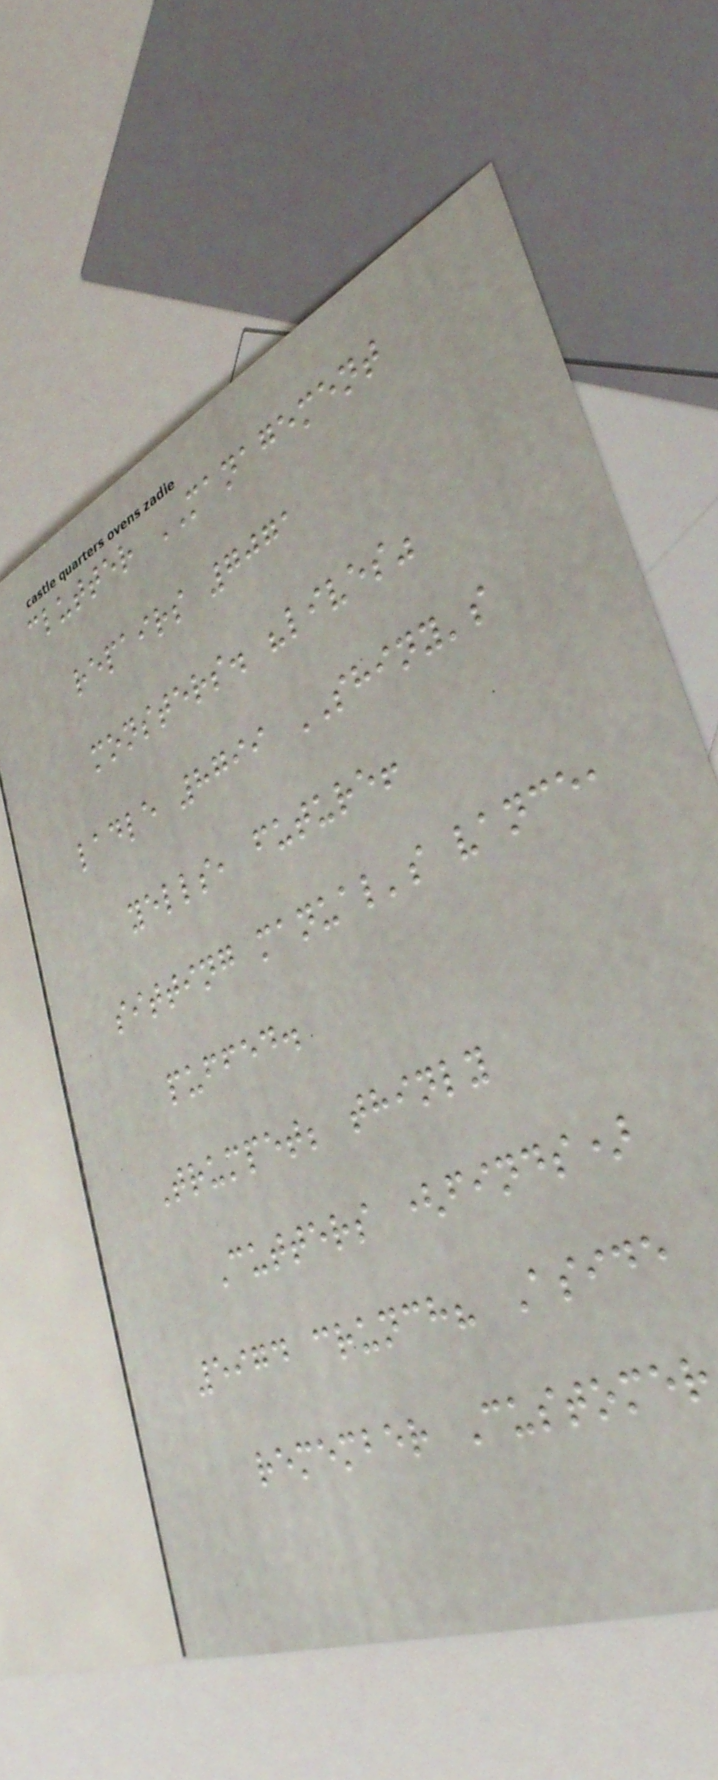clutter MANAGEMENT
repairs 7071
monsters. "lives"
ladle 8799 SHINY's
yells, future!
sitting manual's vance,
puffed.
Trumpet; thinly
Cutters (finds)
5974 crunch? Aside
remember Customer
